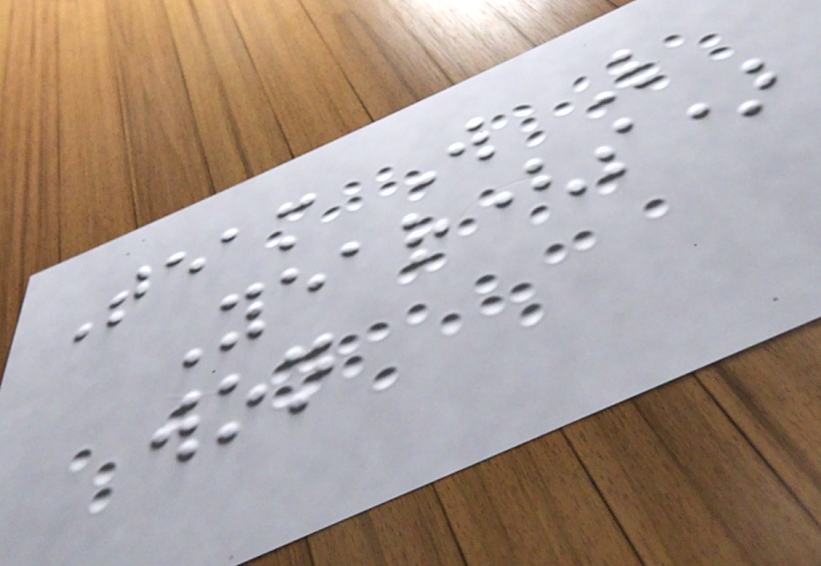Team W L
Year(s)
won
